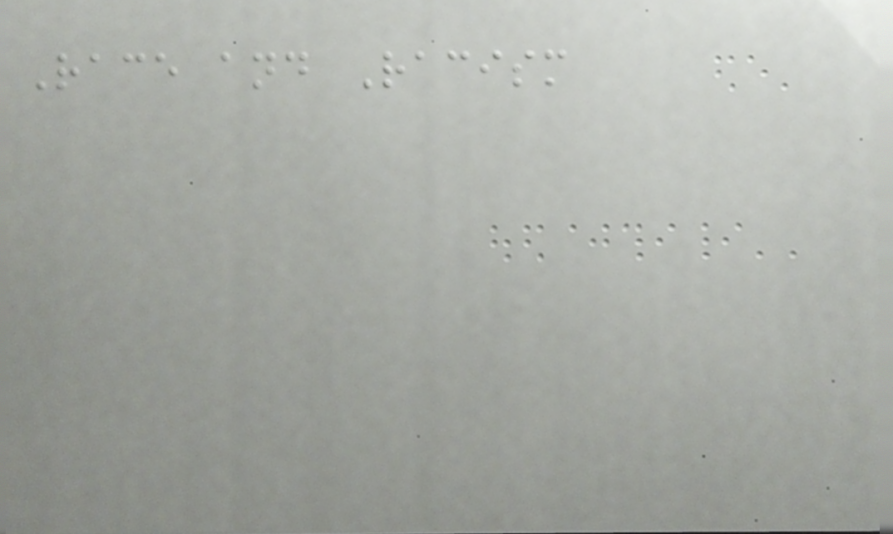Race and Racism
